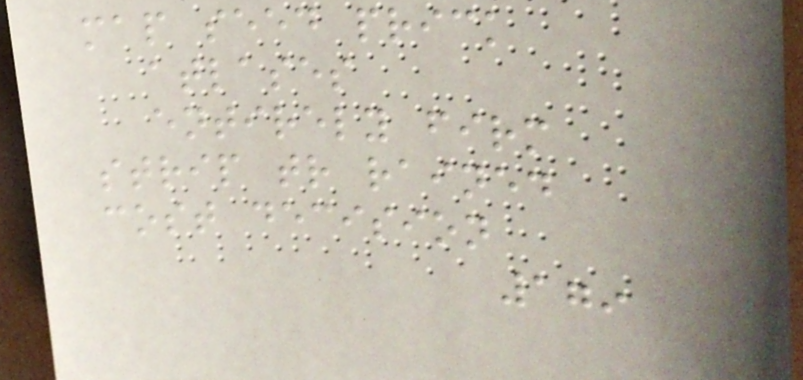map seed prick
atlases
entirely firm
strip tr rained
cost decision
179
